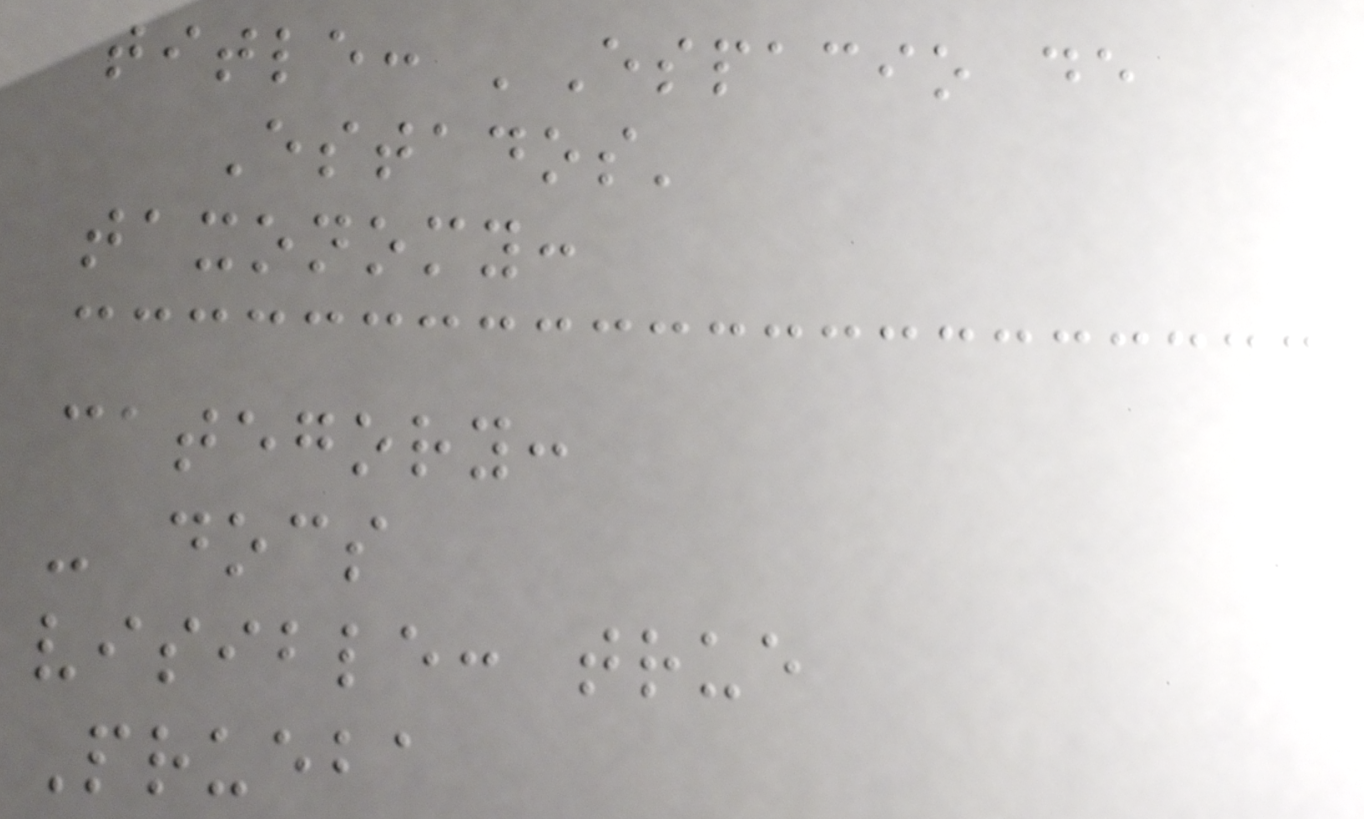title: 'Espacio de
Estados'
taxonomy:
category:
- docs
visible: true
Prueba
